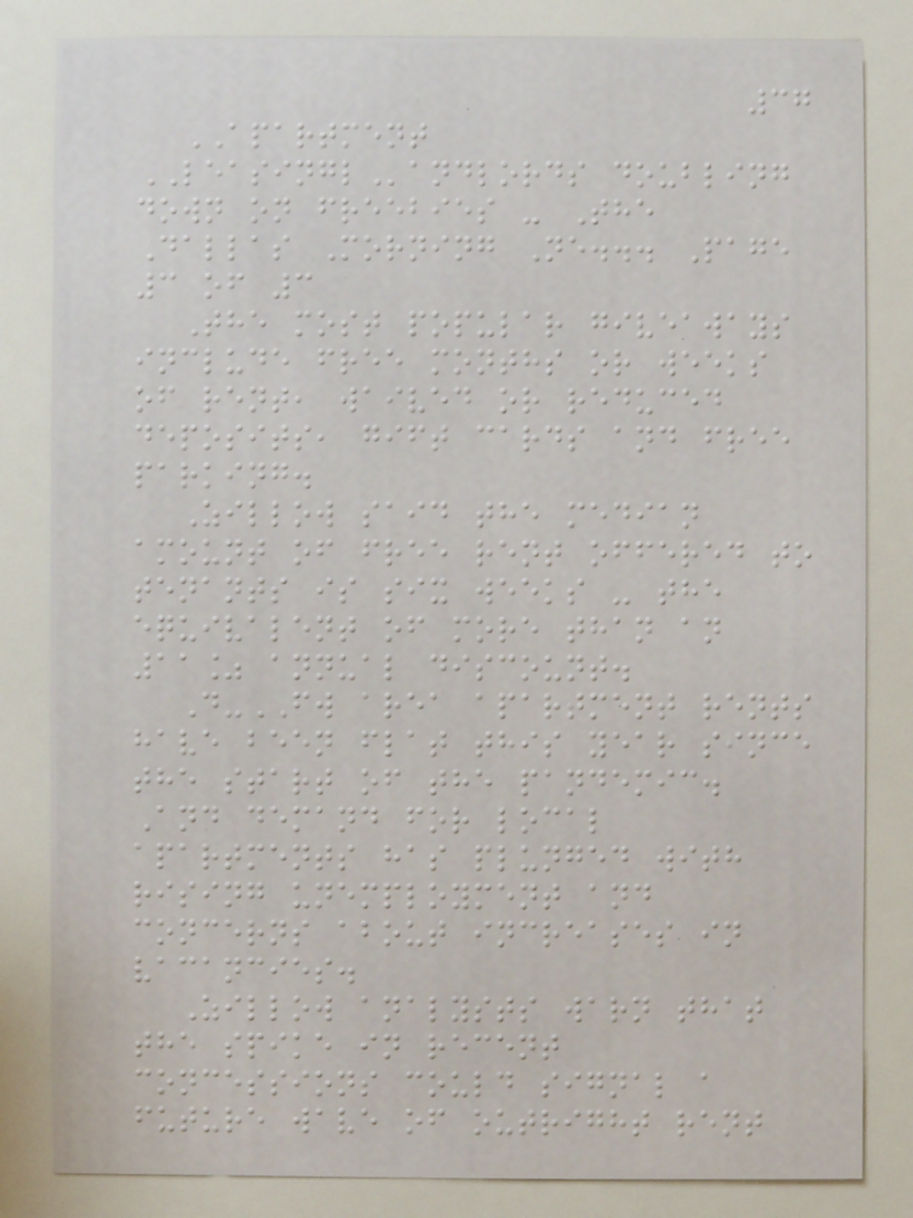37
APARTMENT
LEASINGLandlords doubling
down on freebies - The
Dallas Morning Ne... Page
3 of 3
The most popular giveaways
include free months or weeks
of rent, waived or reduced
deposits, gift cards and free
parking.
Zillow said the median
amount of free rent offered to
tenants is six weeks - the
equivalent of more than an
11% annual discount.
D-FW area apartment rents
have been flat this year since
the start of the pandemic.
And demand for local
apartments has plunged with
rising unemployment and
concerns about increases in
vacancies.
Zillow analysts warn that
the spike in recent
concessions could signal a
future wave of outright rent
